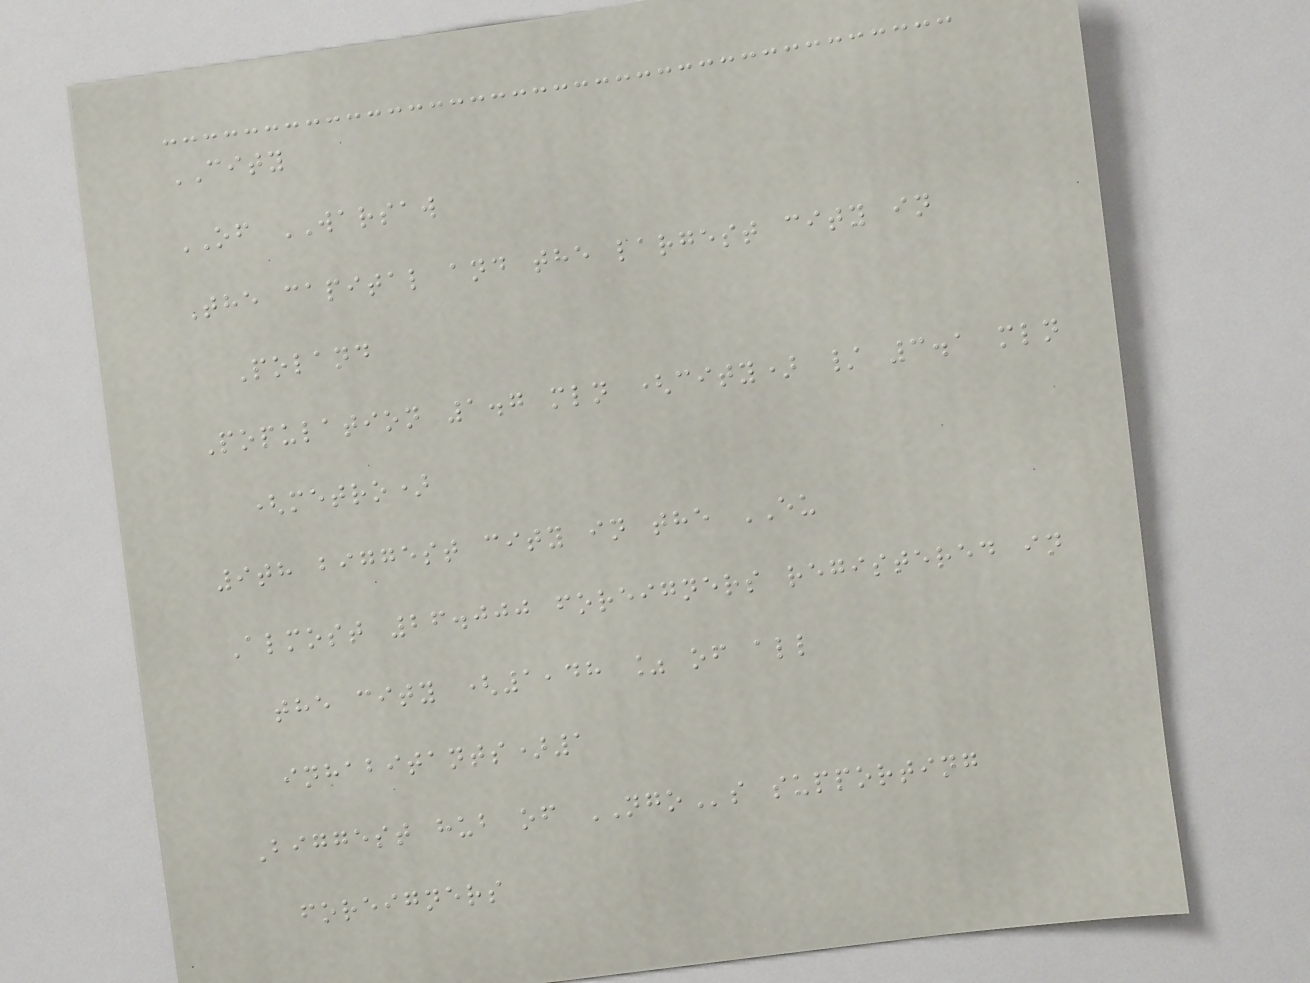CITY
OF WARSAW
The capital and the largest city in
Poland
Population 1.7 mln (city) / 3.1 mln
(metro)
9th biggest city in the EU
Almost 26.000 foreigners registered in
the city (1,48 % of all
inhabitants)1
Biggest hub of NGOs supporting
foreigners
